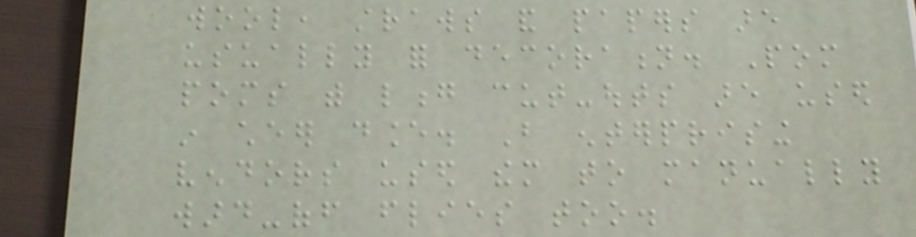wool, straws and papers are
usually for decoration. Pom
poms with long cut-outs are used
in cheer dance. But enterprising
vendors used them to manually
ward-off flies too.
